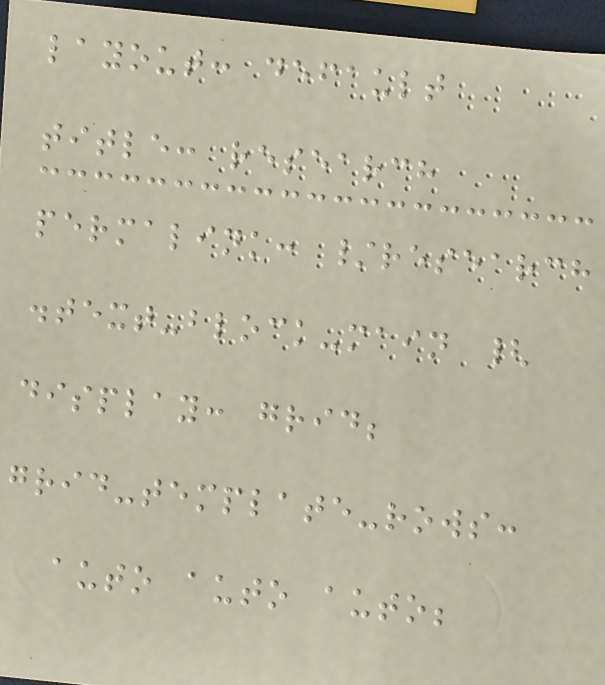layout: default
title: research
permalink: /research
.text-block-main {
display: grid;
grid-template-rows:
auto auto auto;
